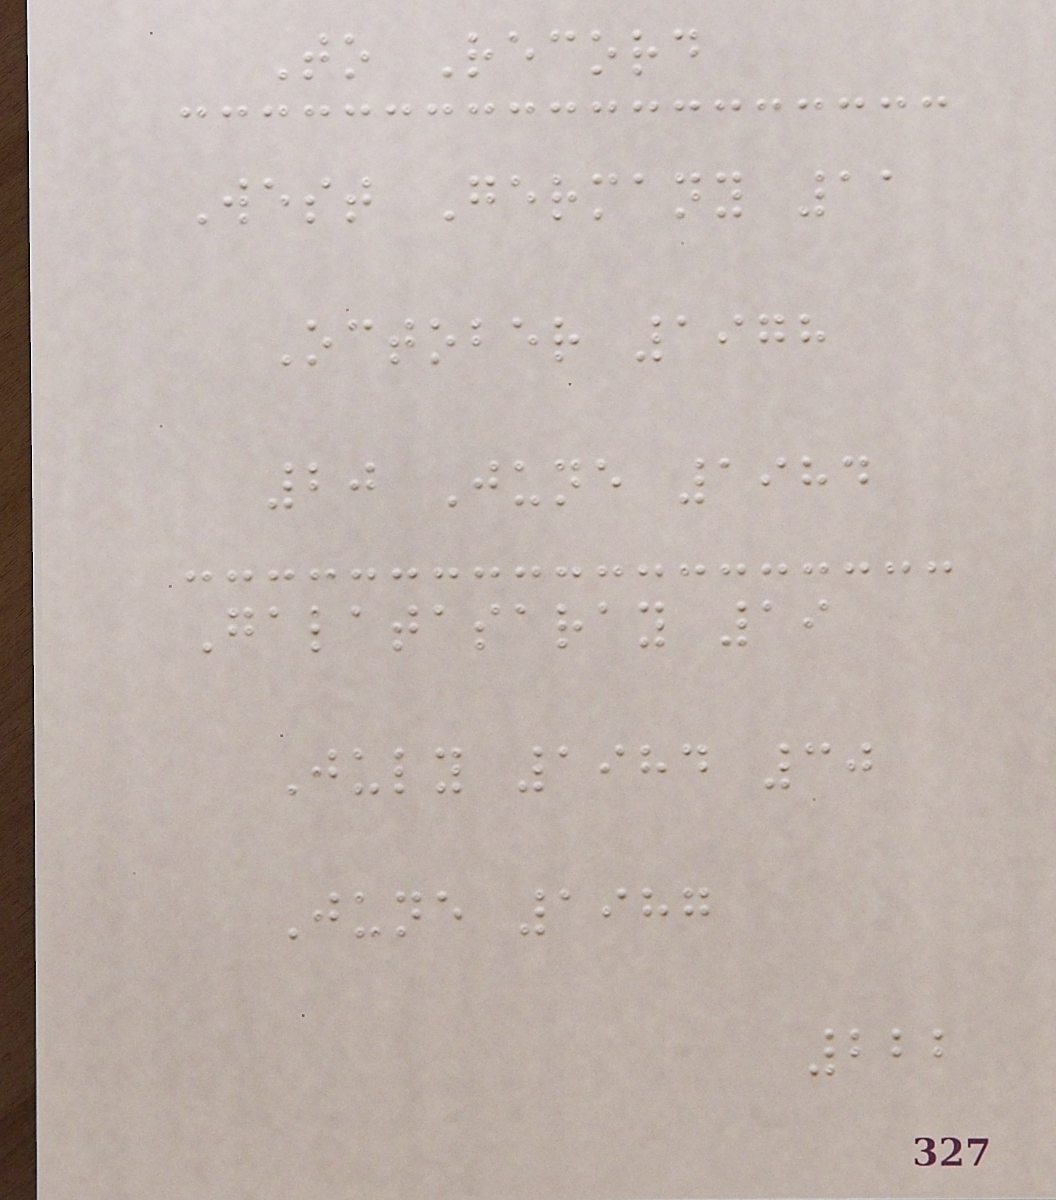To Record
West Germany 11
October 1978
20 June 1984
Galatasaray 19
July 1984 30
June 1987
222
